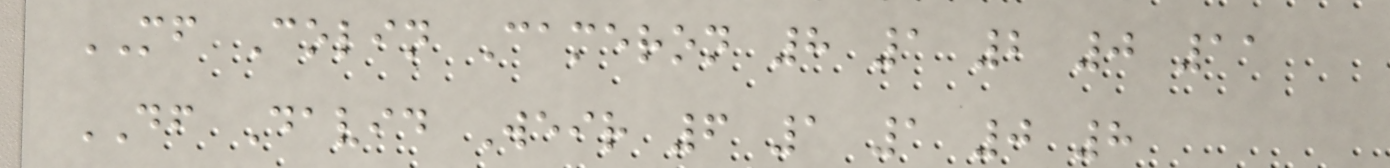MF Colin Cameron 8 1 2 0 11
DF David Weir 6 1 1 0 8
